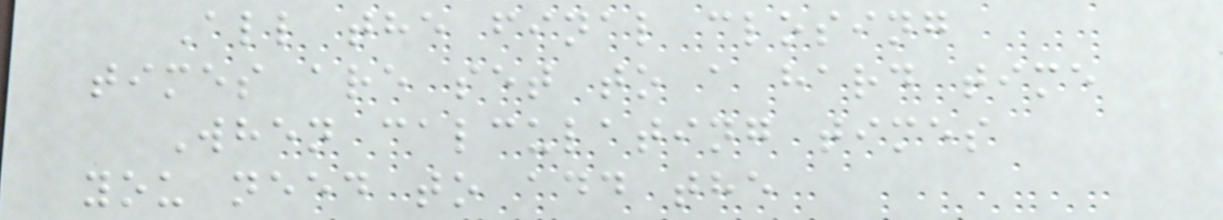All the final closing
times are set to a hard time
When calculating times
you need to add the
